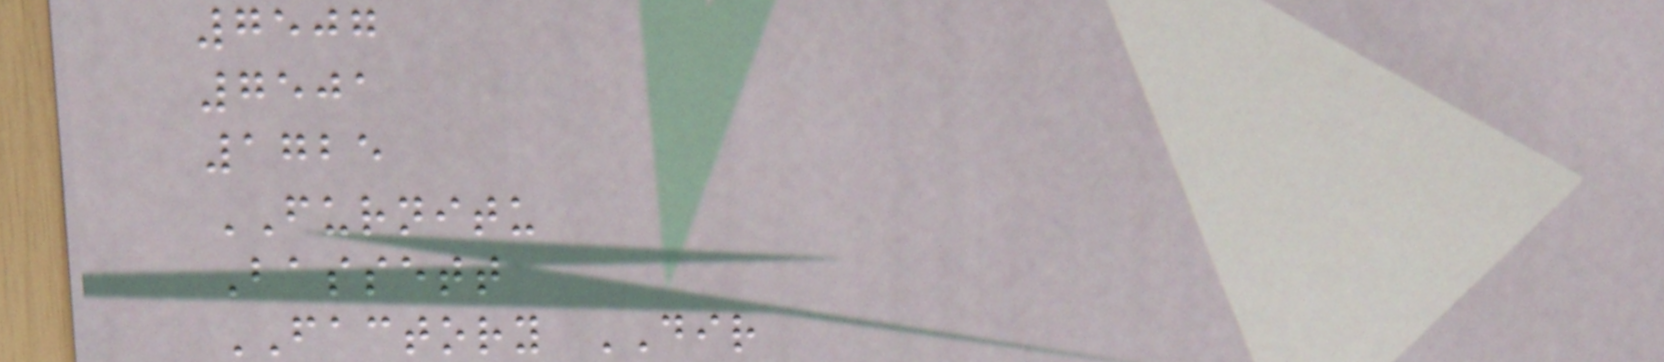7507
7501
1725
FURNITU
Bassett
FACTORY DIR
